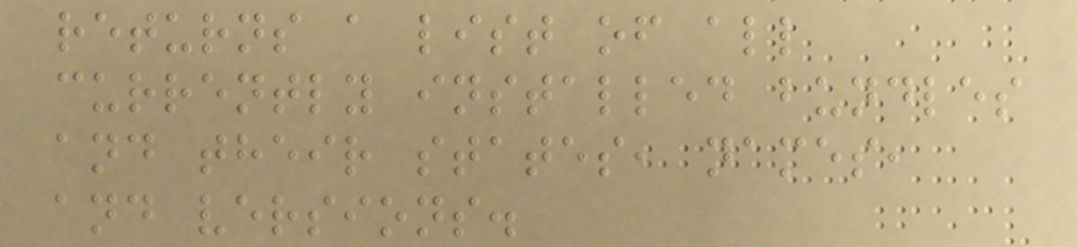returns a list of all
currently installed bundles
and their states, names,
and versions.
